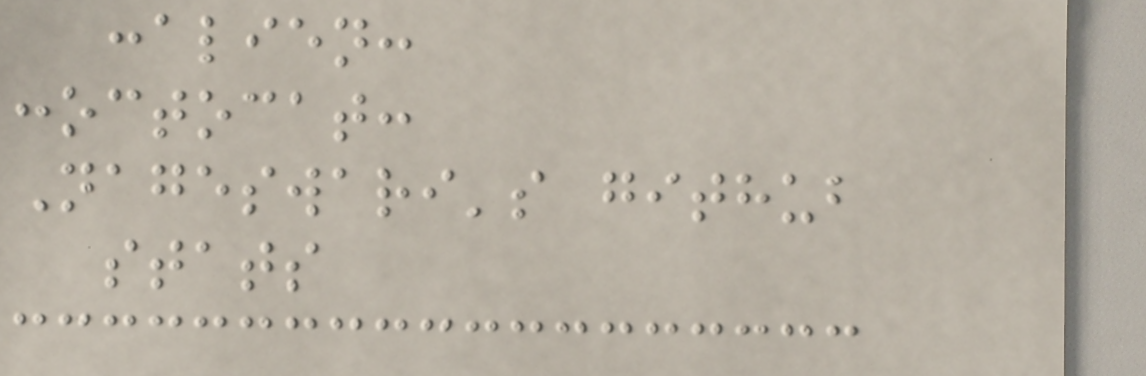:alien:
:octocat:
Nageswari's github
stats
